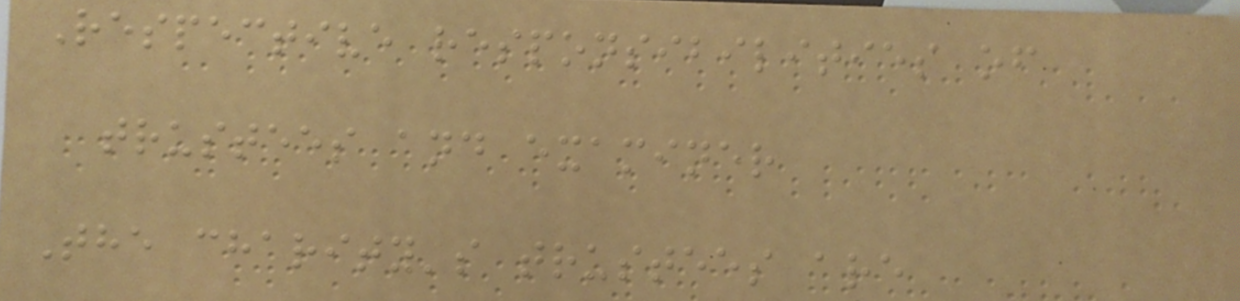Respective responsibilities of
trustees and examiner
The charity's trustees are
